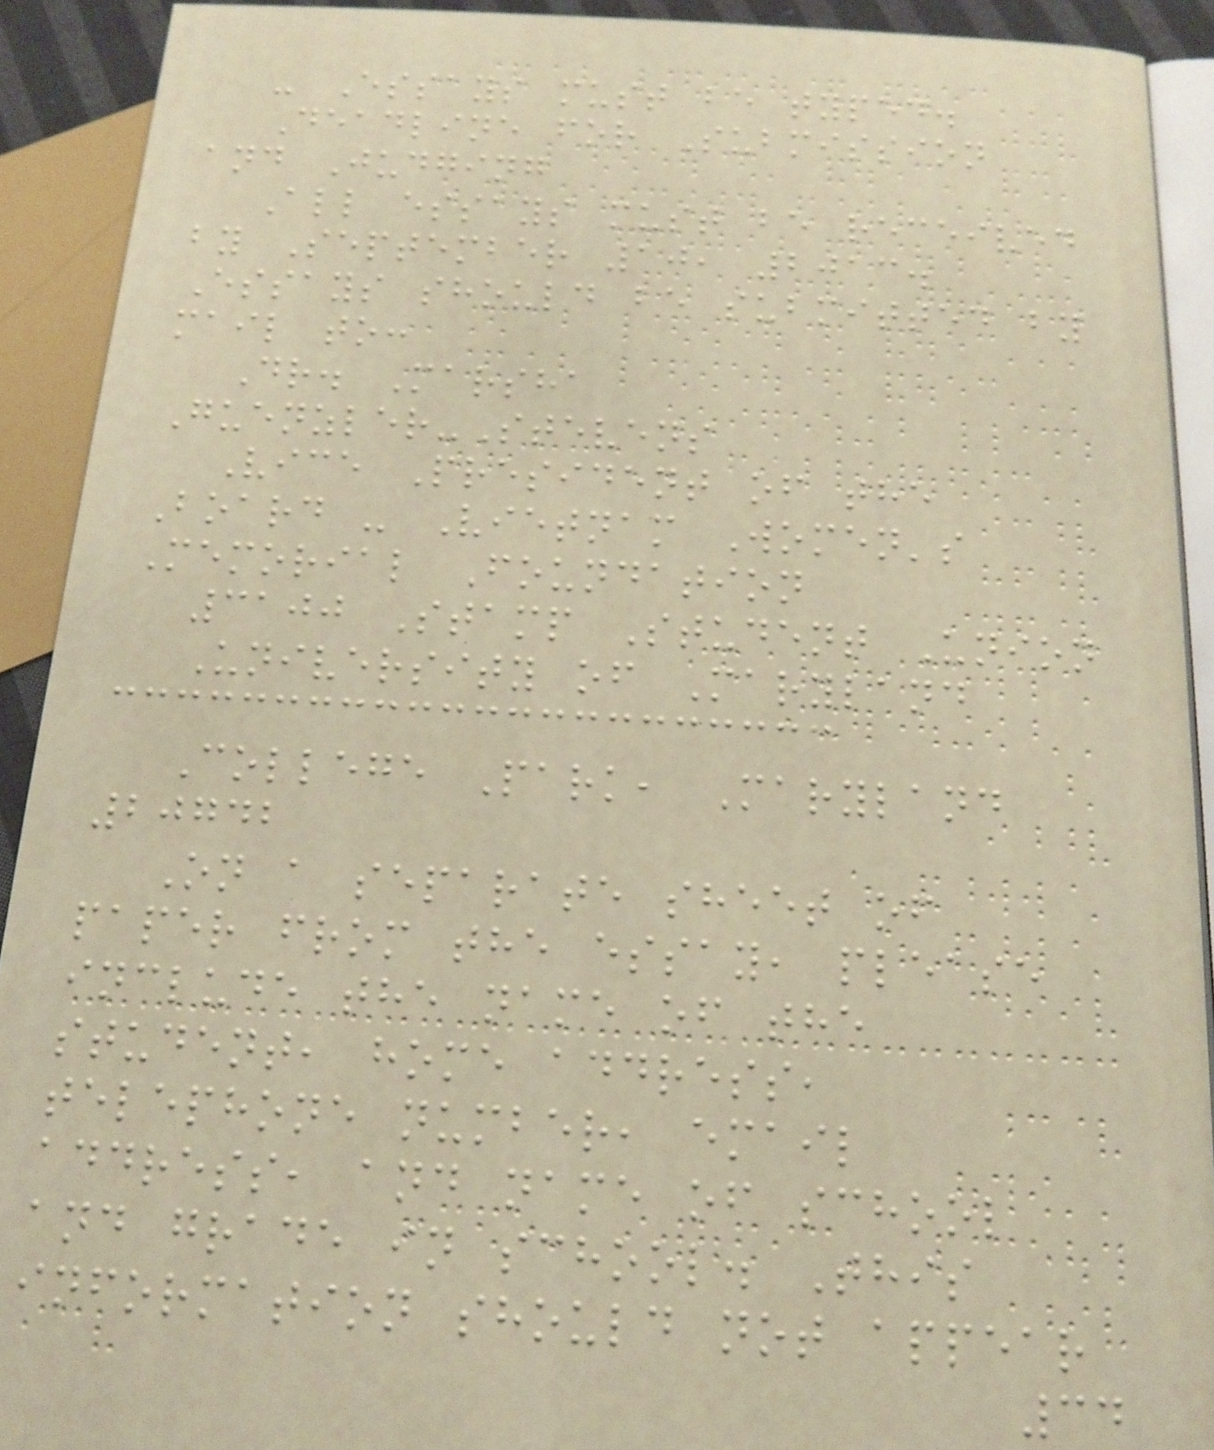- Essays must be typed.
Deadline for Submission
and Judging
All essays must be received
by September 10, 2013.
Essays should be submitted by
mail to:
Dr. Marsha
Guenzler-Stevens
Vice President of the
Board - Vietnam Women's
Memorial Foundation
3100 Stamp Student Union
University of Maryland
College Park, Maryland
20742
On a separate sheet of
paper from the essay, please
include the name of the
student, home address,
telephone number, email
address, and name of school
and grade in school. This
information should not appear
34
